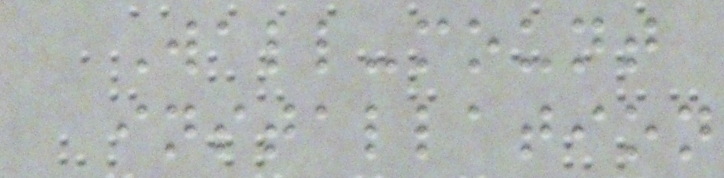Wall-mount
installation
